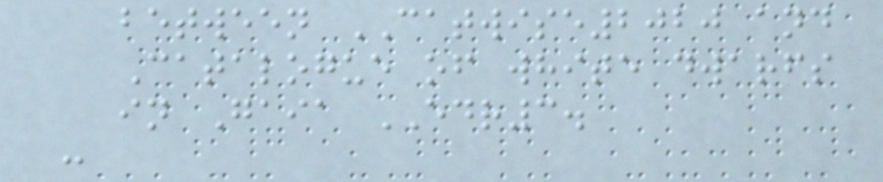between CATWISE2020 and
Catalogue of white dwarfs
in Gaia EDR3.
:
